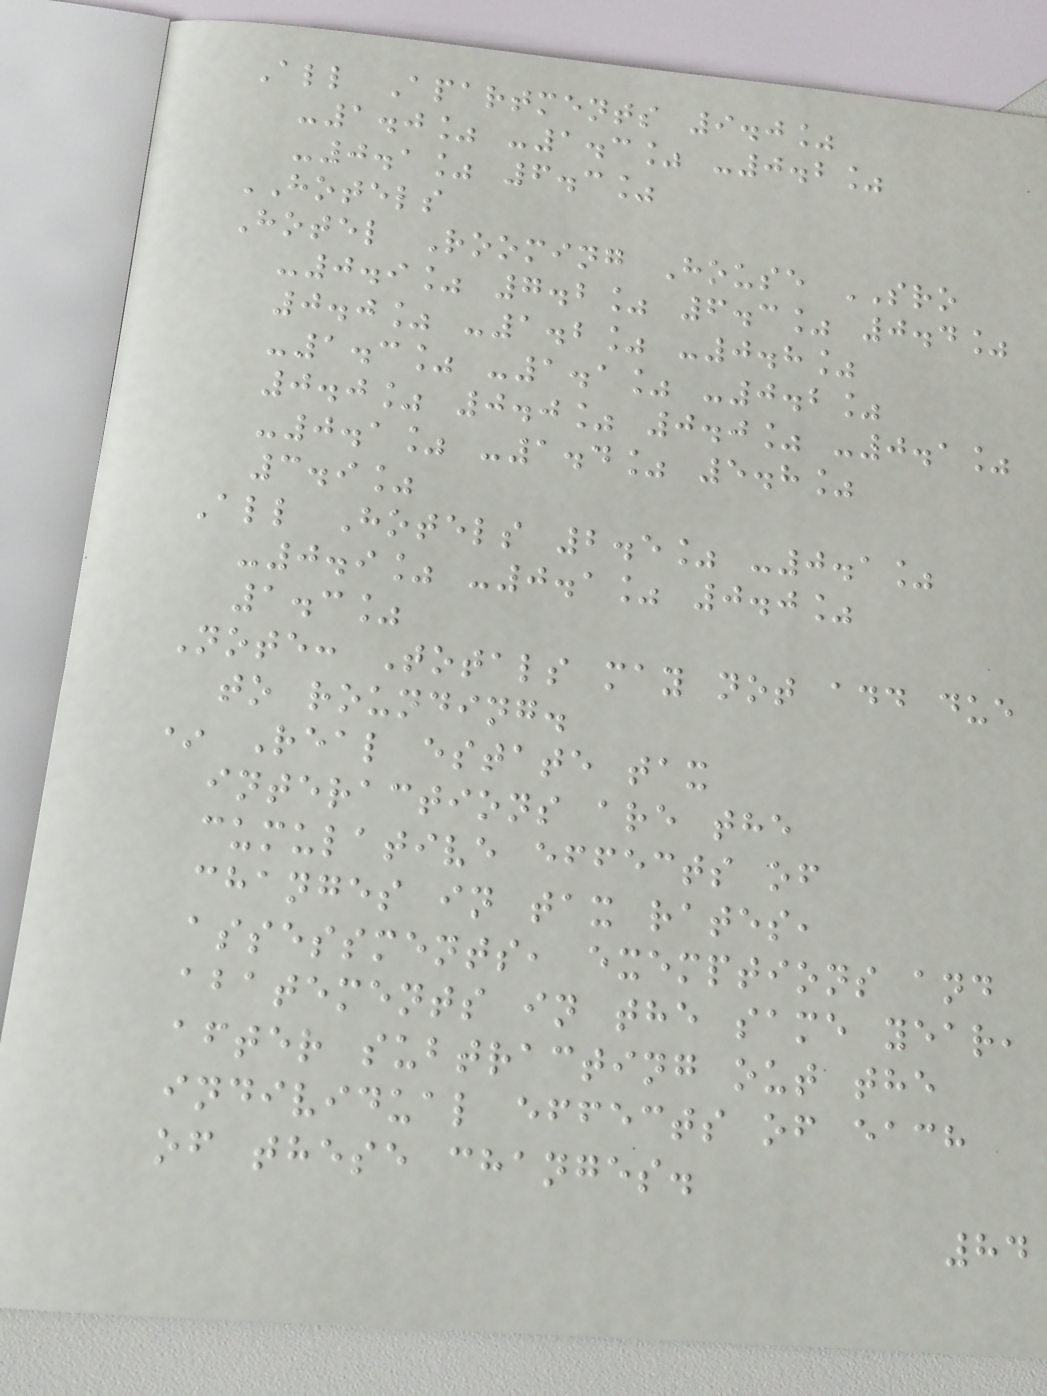All Apartments 9.0%
-1.0% -1.3% -0.2%
-0.1% 6.3%
HOTELS
Hotel Rooming House SRO
-0.9% 7.2% 6.3% 0.4%
0.0% -1.2% -0.8%
-1.3% -1.1% -0.2%
0.0% 0.0% 0.0% -0.1%
-0.1% -1.4% 5.8%
3.9%
All Hotels 2.5% -0.1%
-0.9% -0.1% 0.0%
1.3%
Note: Totals may not add due
to rounding.
* Real estate tax
interactions are the
cumulative effects of
changes in tax rates,
assessments, exemptions and
abatements in the same year,
after subtracting out the
individual effects of each
of these changes.
84
